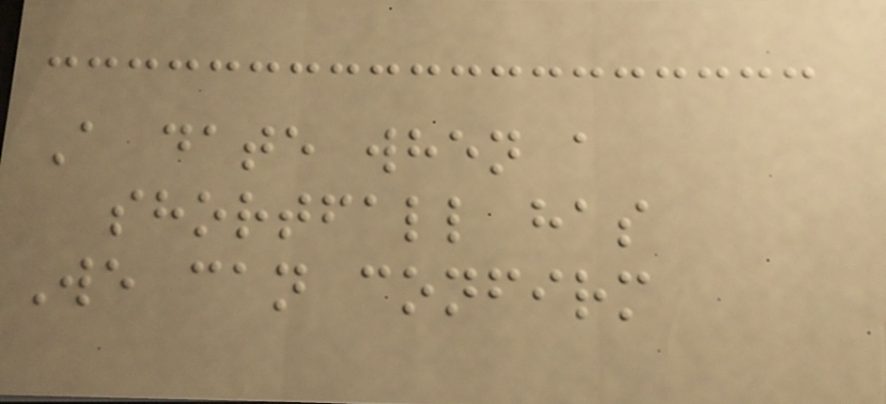A date when a
shortfall has
We can confirm
